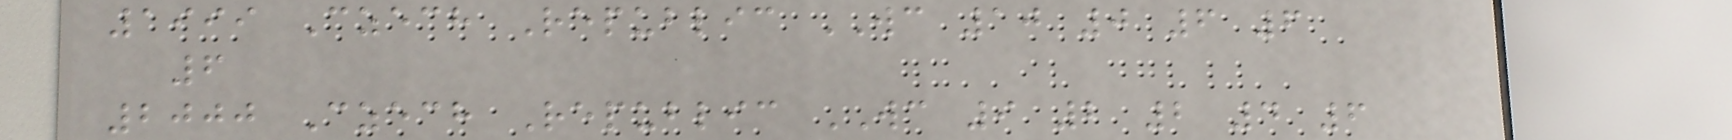1999 Czech Republic WC 10 0 6 6
6
2000 Czech Republic WC 9 2 2 4 6
